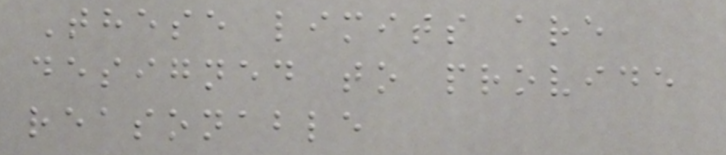These limits are
designed to provide
reasonable
